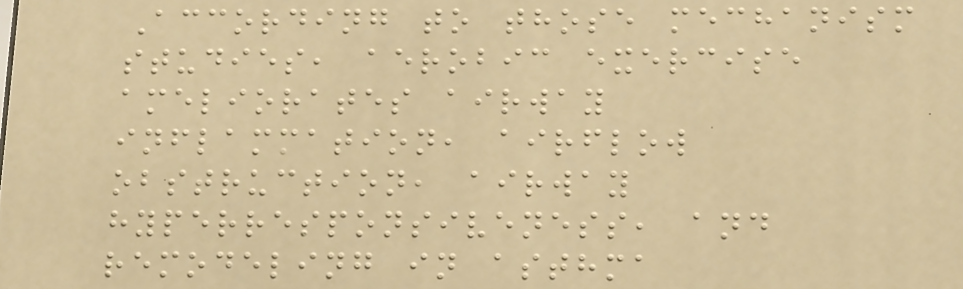According to those mechanism
studies, aerobic exercise
ameliorates airway
inflammation, airflow
obstruction, airway
hyperresponsiveness, and
remodeling in asthma
